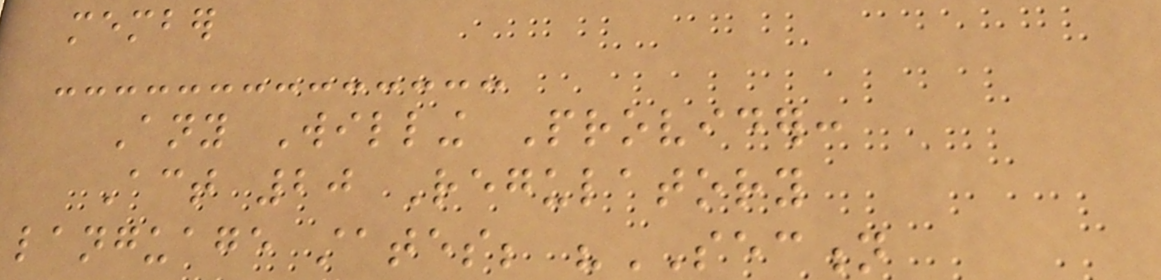member
Any Willing Provider:
Act 20 Regulatory
language states; "SECTION
